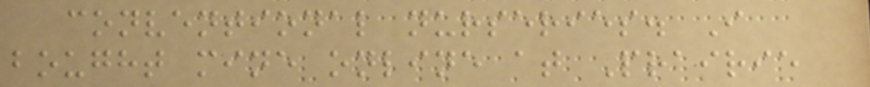conventional nurseries. I
bought mine online at Prairie
